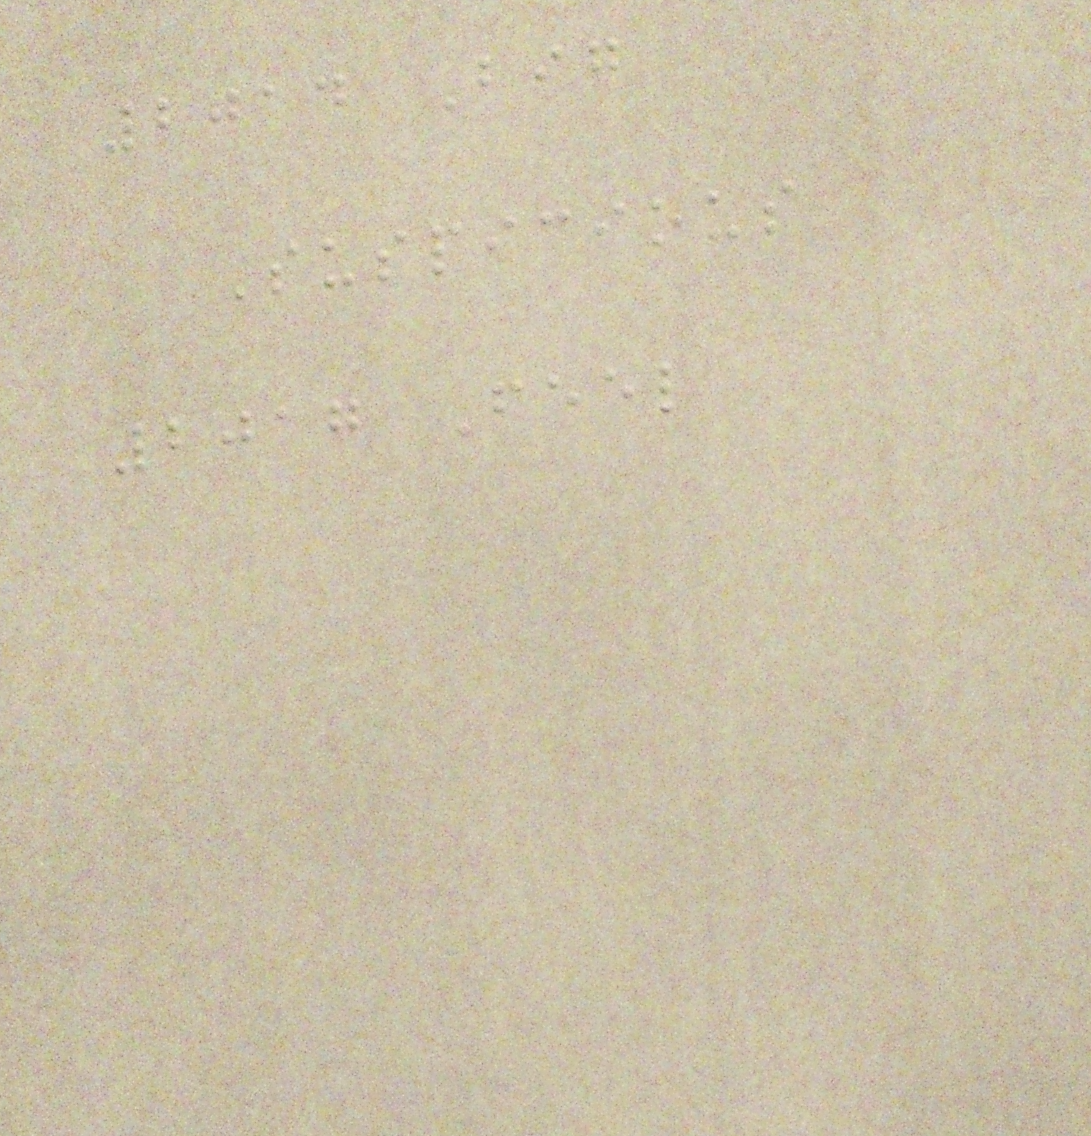2014 Big
Suspicious
2017 Feel
